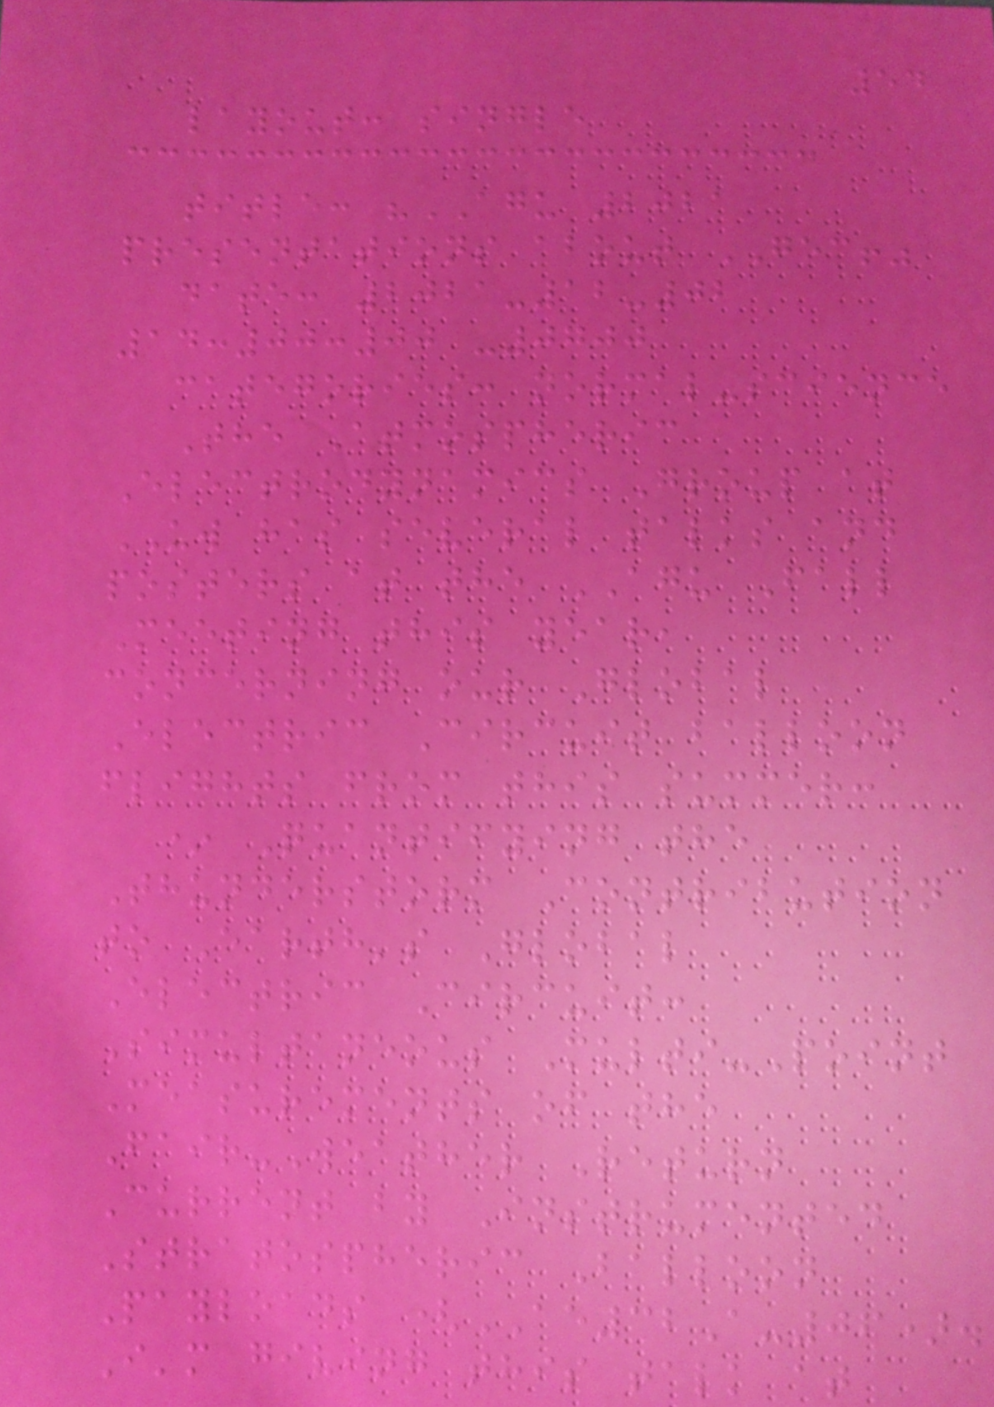54
layout: single
title: "AGU 2021
presentations about GEC!"
date: 2021-12-02
14:00:00 -0700
categories: normal-science
The Atmospheric
Electrodynamics Group at
UW has several talks and
posters at the AGU Fall
Meeting this year,
concerning our Global
Electric Circuit balloon
flights from this summer:
* Quantifying the
Thunderstorm Contribution
to Earth's Global
Electric Circuit:
Simultaneous Multi-Point
Measurements of the
Fair-Weather Return
Current by Instrumented
Stratospheric Balloon
Payloads (AE32A-06).
I'm giving this talk at
